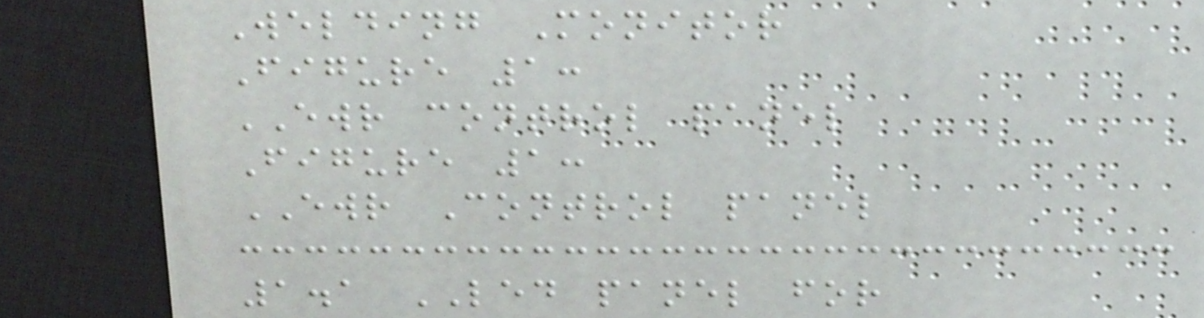Welding Monitor
Figure 1:
EWR control panel
Figure 1:
EWR Control panel
1.1 LED panel for
